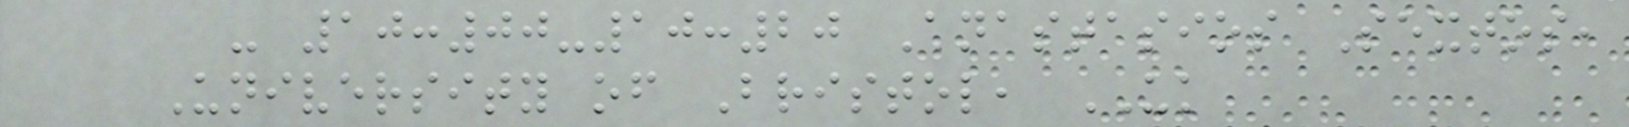- 10:00-10:20 Anastasios Sextos,
University of Bristol, UK
